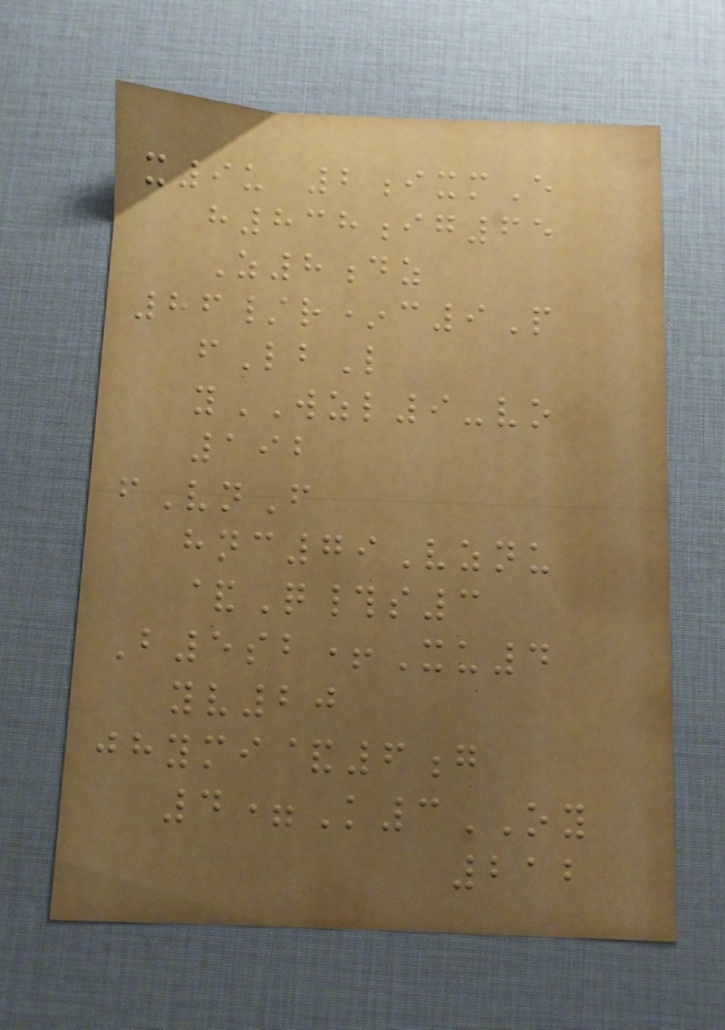x9u 2ixmE
h838ig65
Z8dz
86/r*c9P
fLbL
yWZL9-vo
192
fVnF
hnc79Vznu
&Q#s3
B5sb+Xu4
yv20
jhymi&6g
4=K3OY
212
